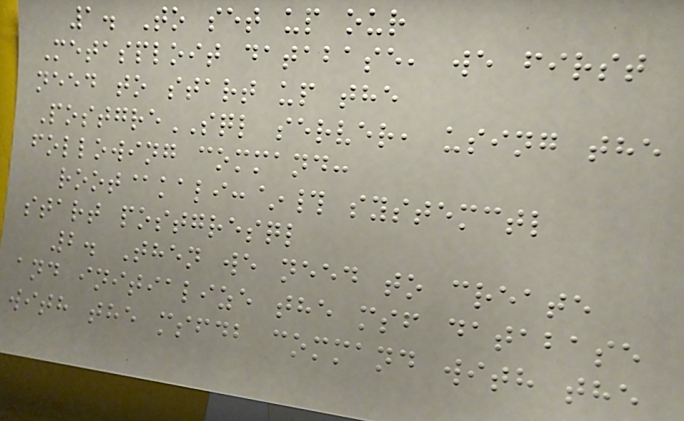1. To set up our
Metasploit database, we first
need to start up the
PostgreSQL server, using the
following command:
root@kali:~# systemctl
start postgresql
2. Then we need to create
and initialize the msf database
with the msfdb command with the
